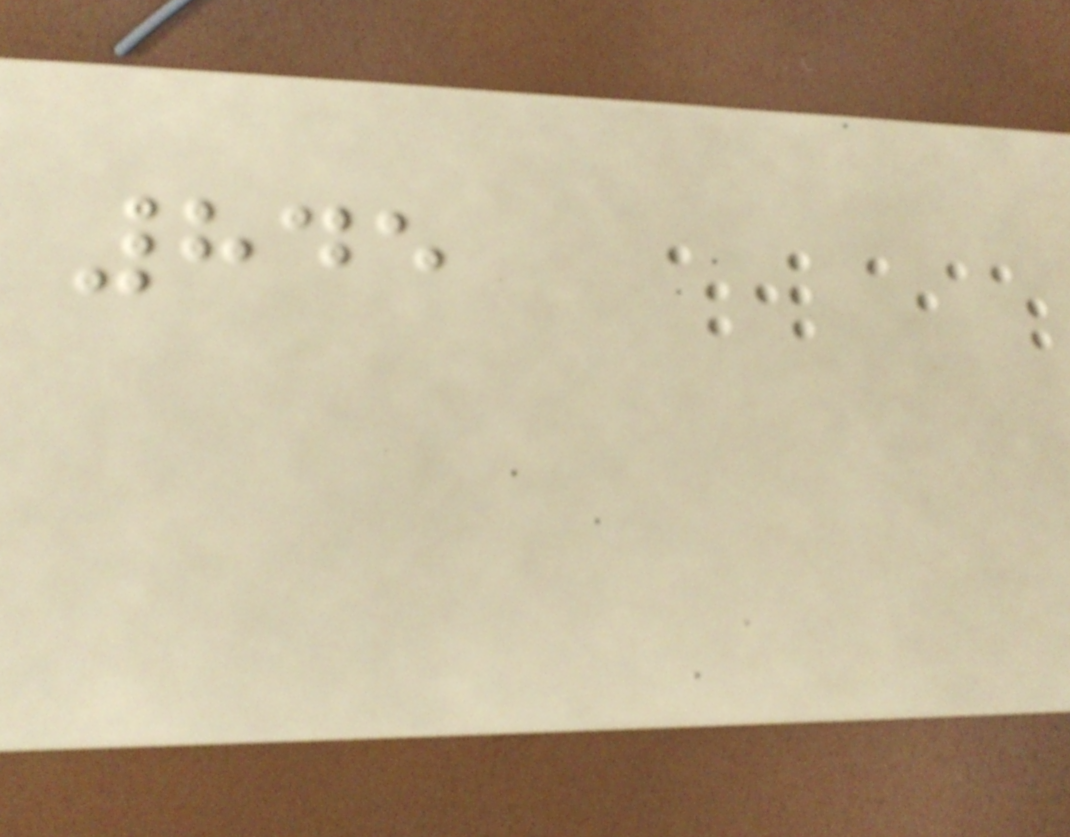845
